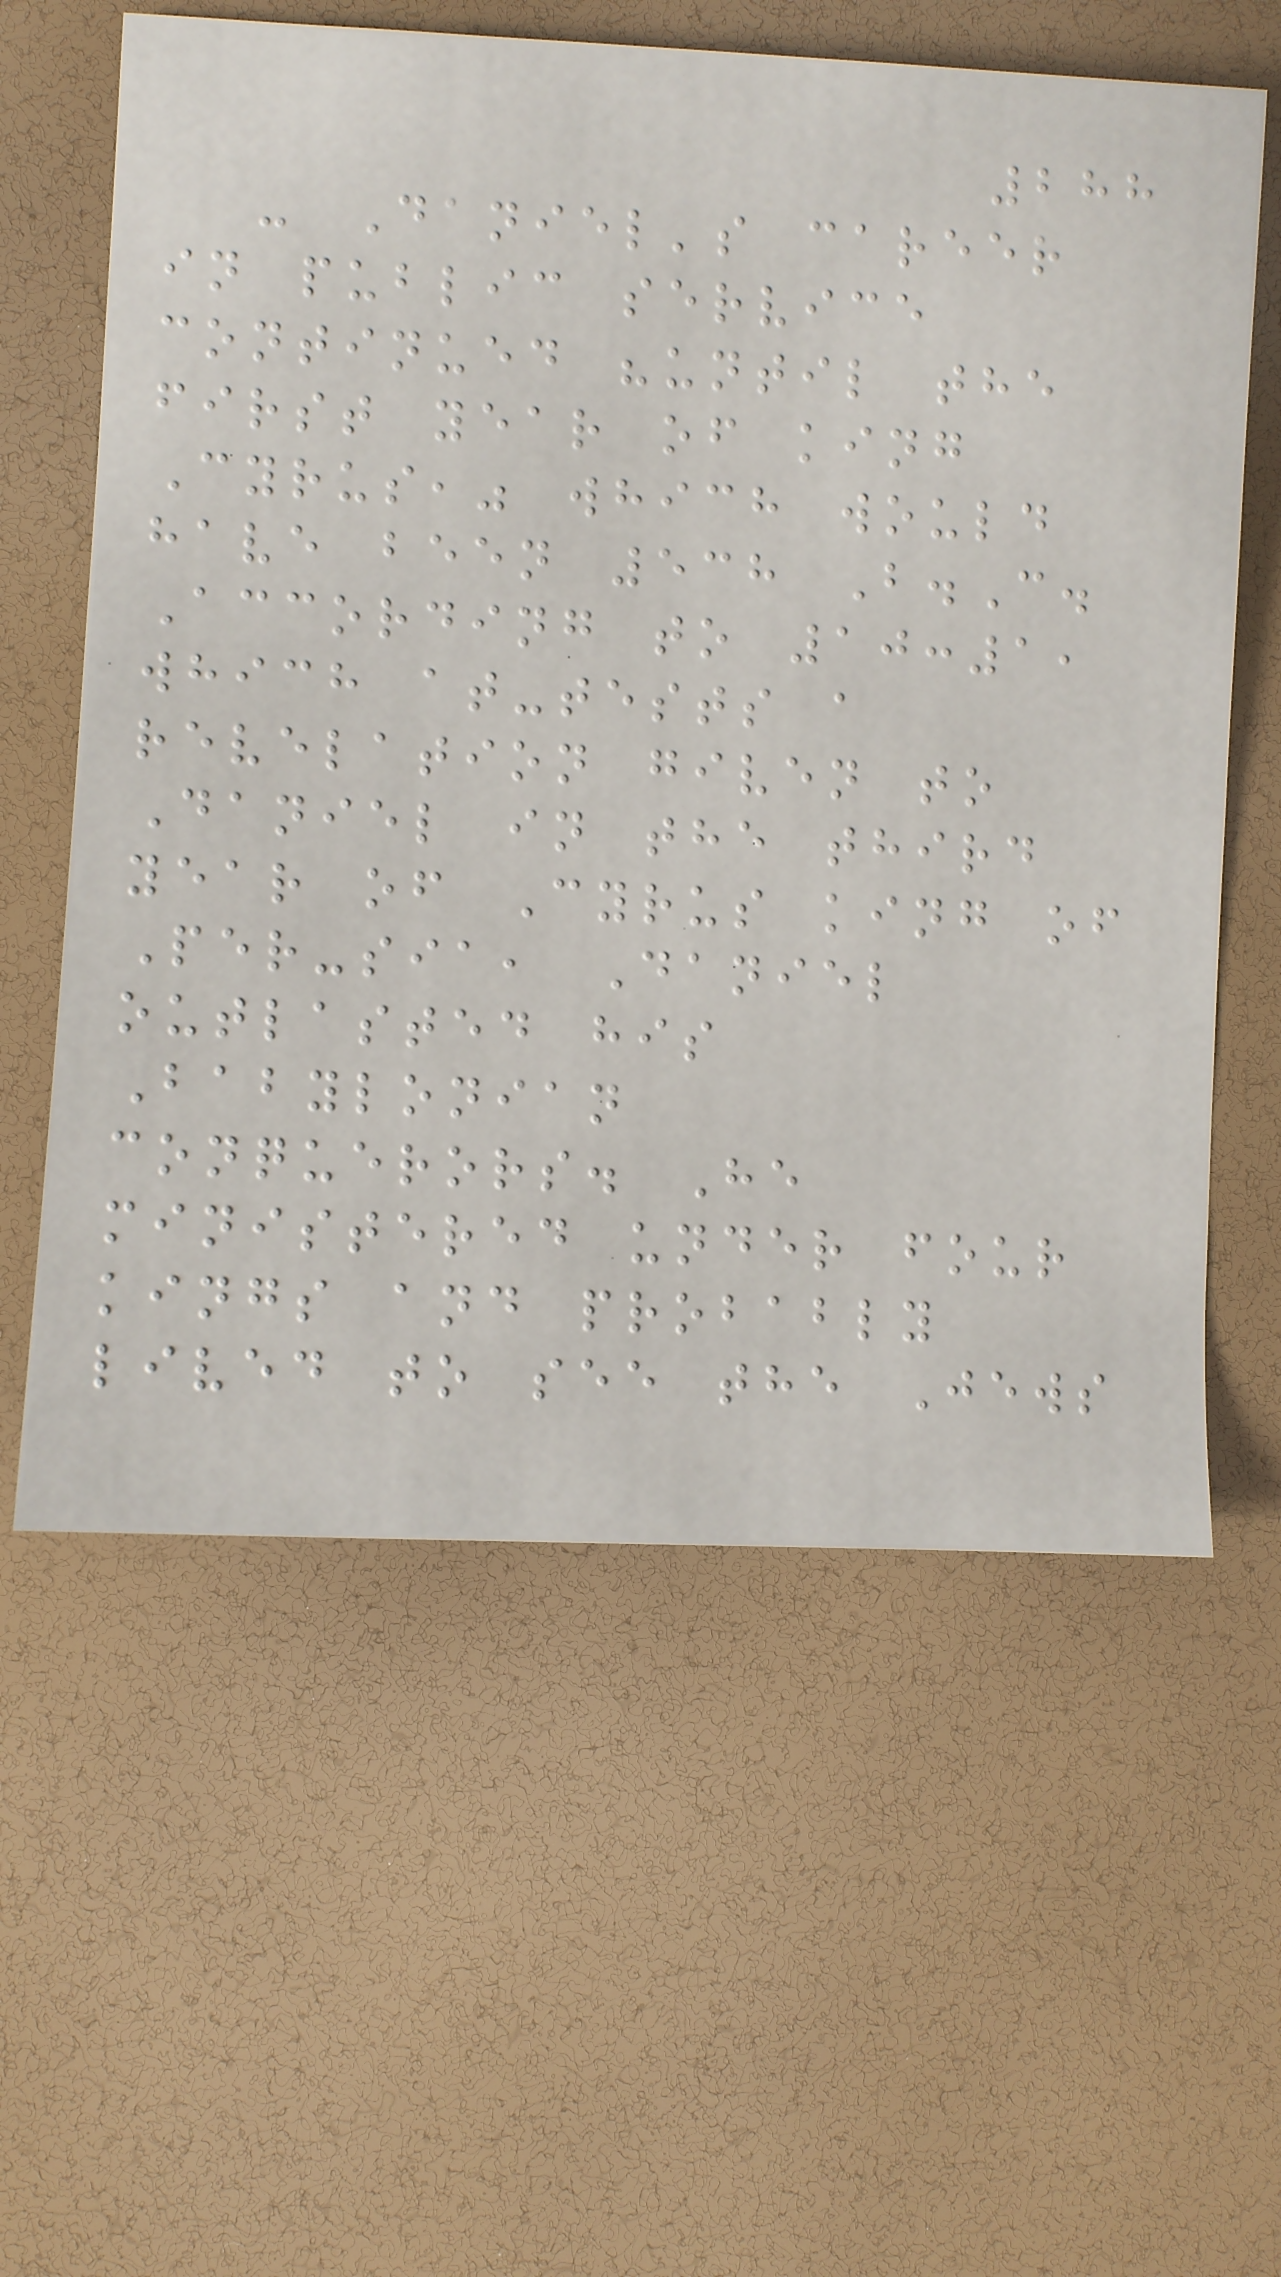288
- Daniel's career
in public service
continued "until the
first year of king
Cyrus," which would
have been 538 B.C.
According to 10:1,
which at-tests a
revelation given to
Daniel in the third
year of Cyrus king of
Per-sia, Daniel
outlasted his
Babylonian
conquerors. He
ministered under four
kings and probably
lived to see the Jews
